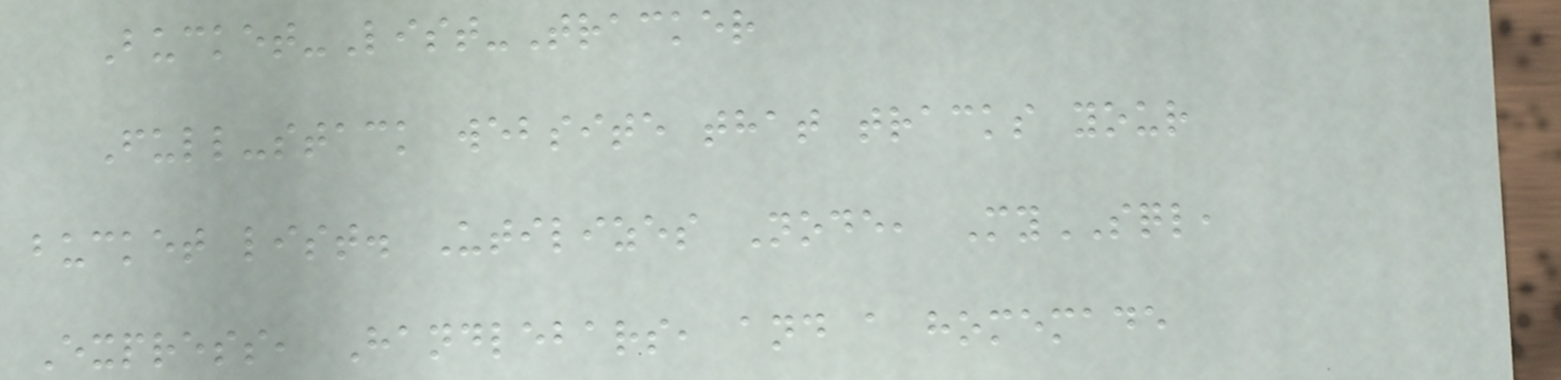Bucket-List-Tracker
Full-stack website that tracks your
bucket list. Utilizes Node, MySQL,
Express, Handlebars, and a homemade
